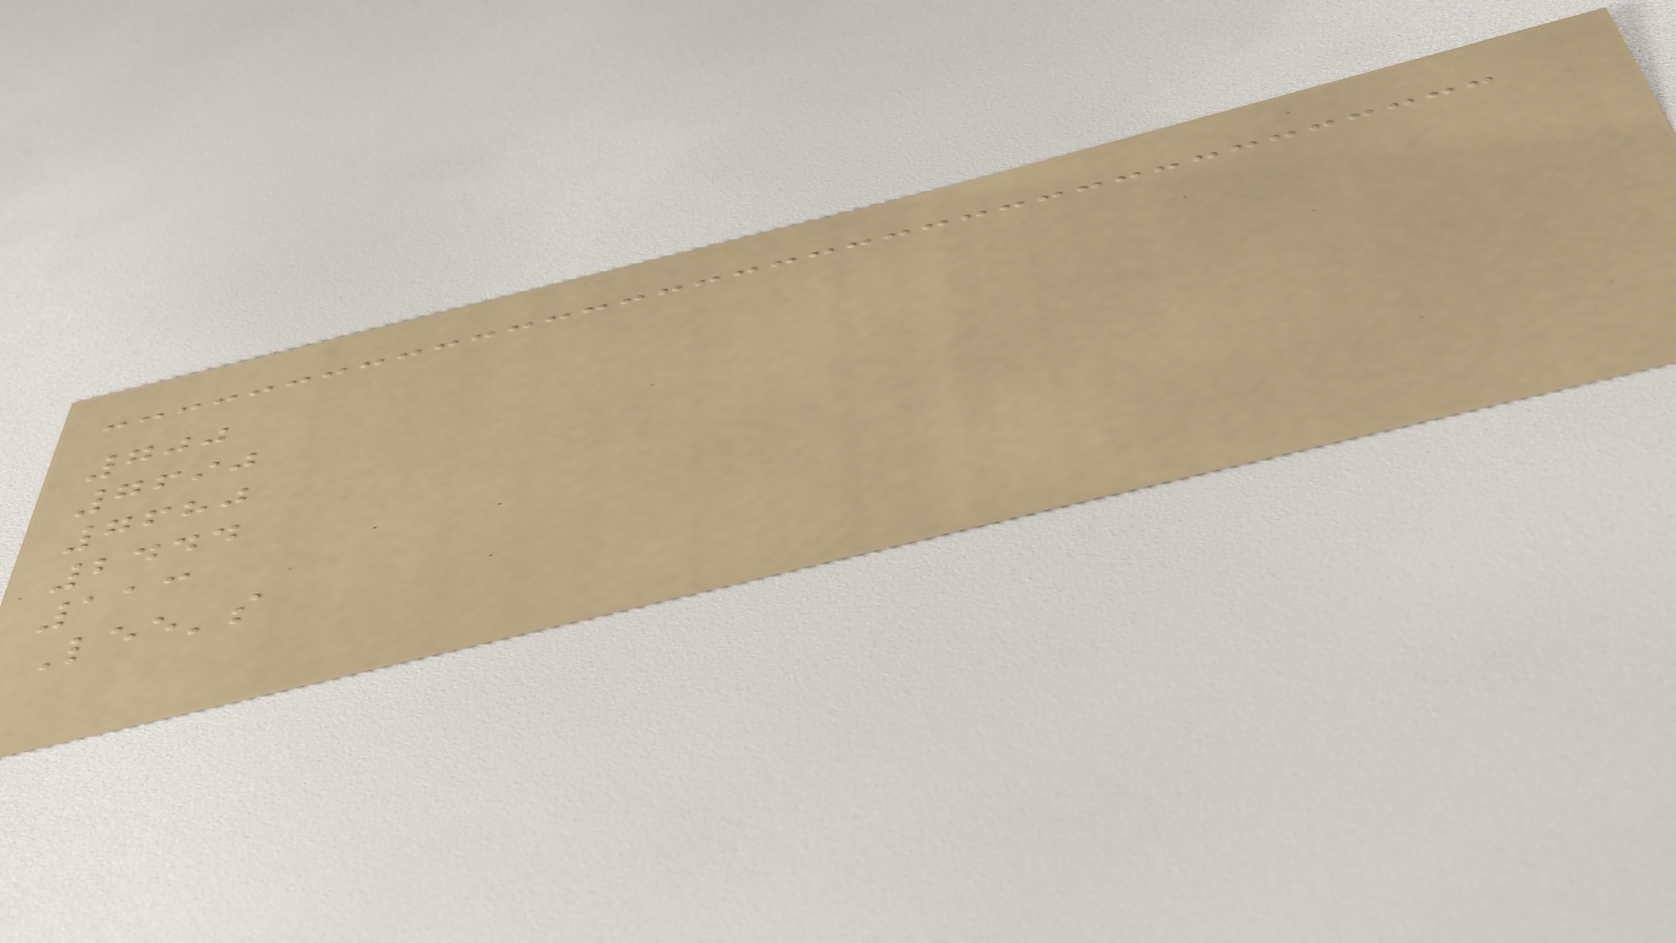700
7690
7680
2444
113
Lee's
